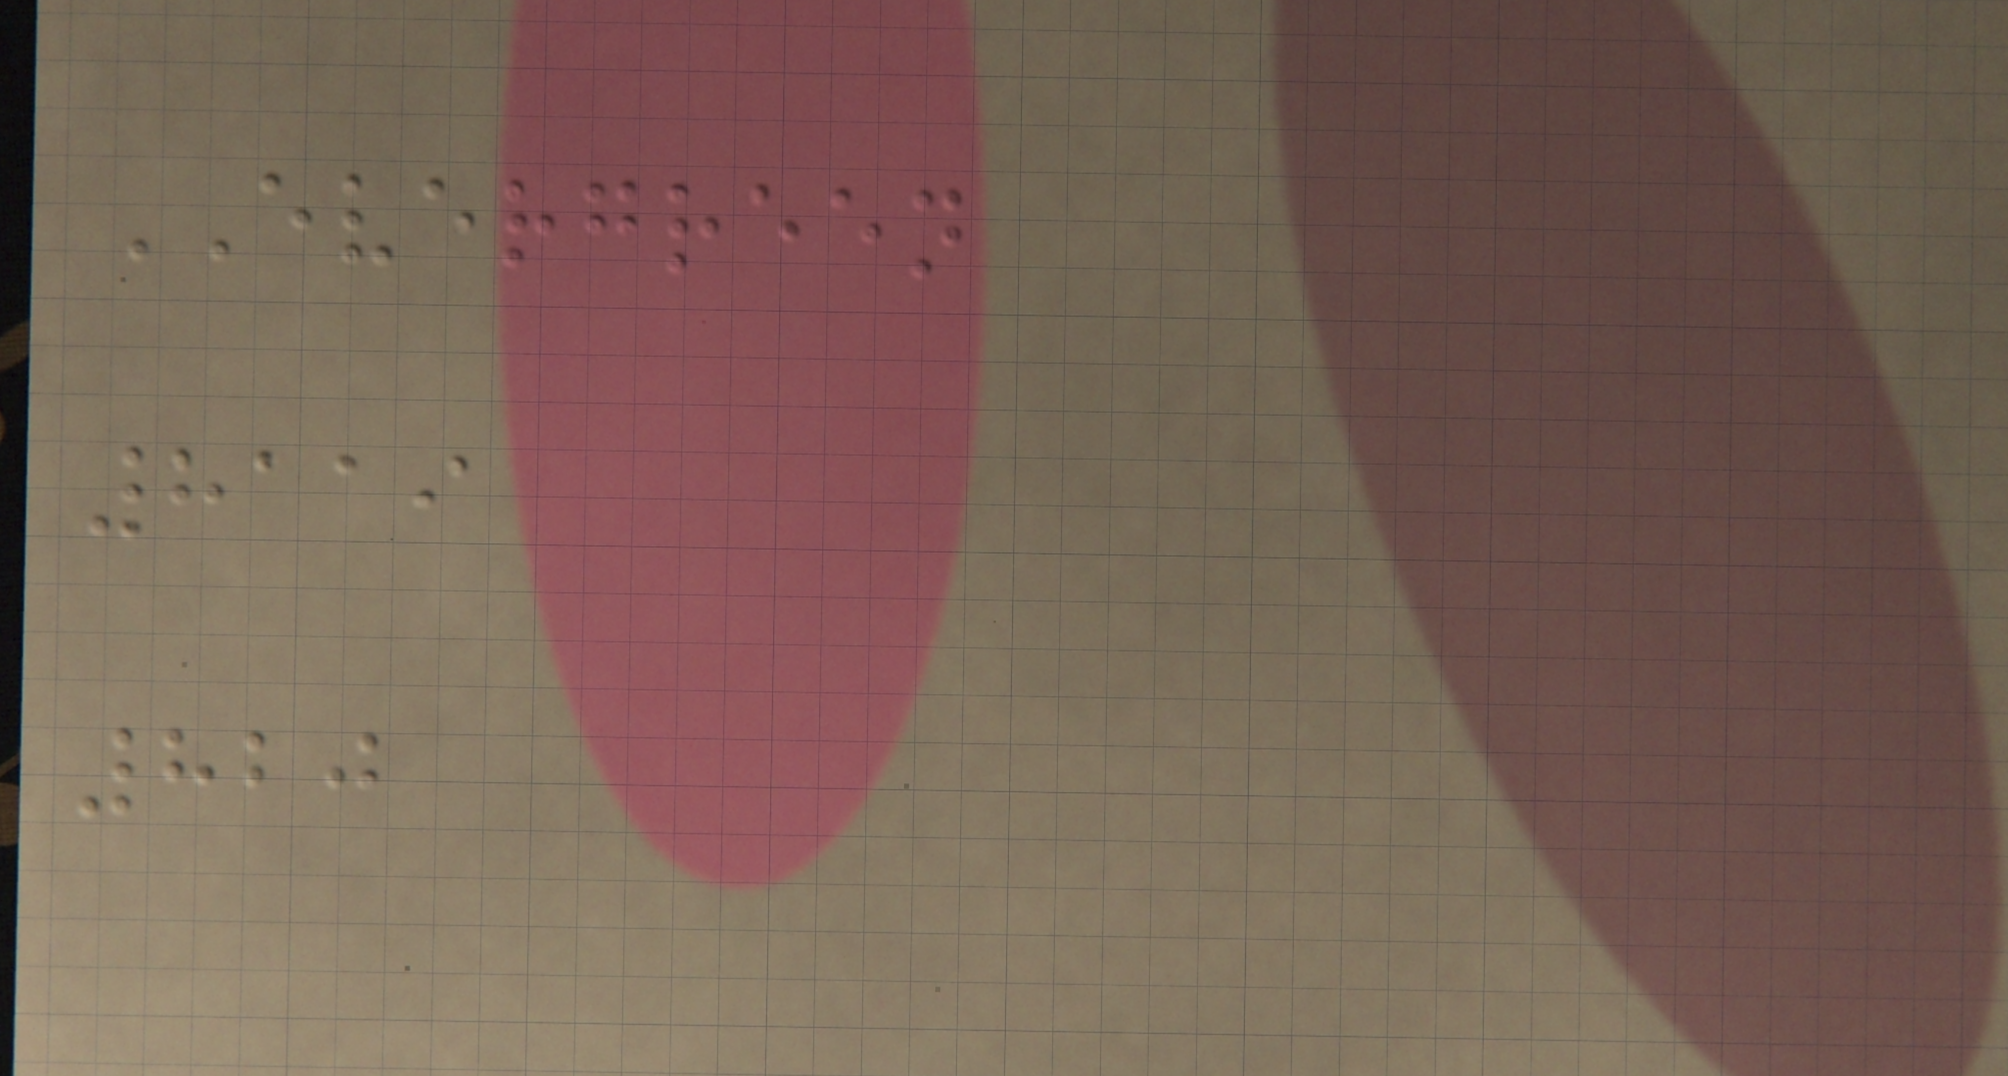EVERGREEN
8119
820
